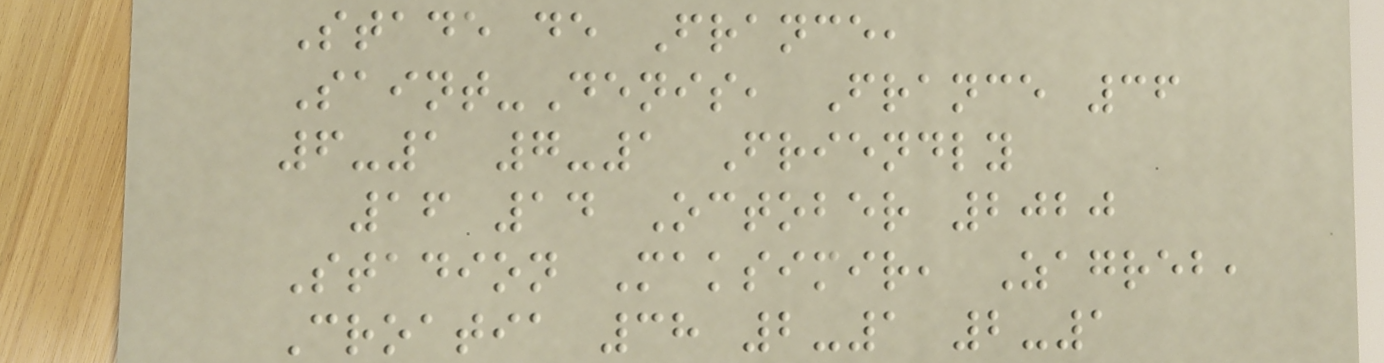Stade de France,
Saint-Denis, France 36
6-1 7-1 Friendly
16 14 October 2020
Stadion Maksimir, Zagreb,
Croatia 38 2-1 2-1
